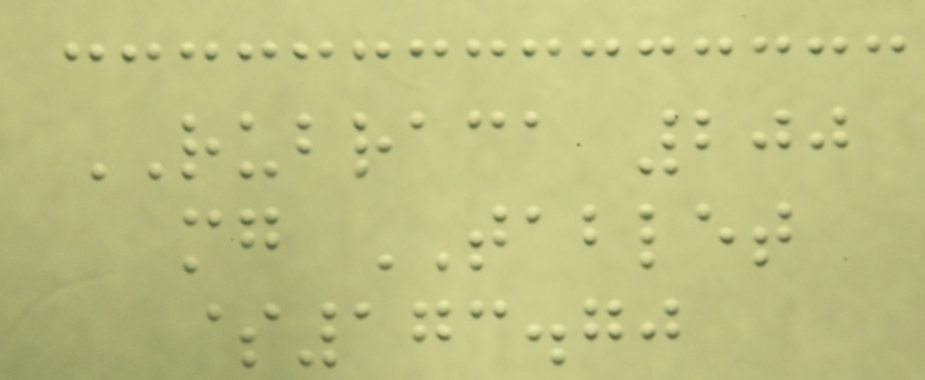RUBRACA 200
mg TABLET
$173.70
